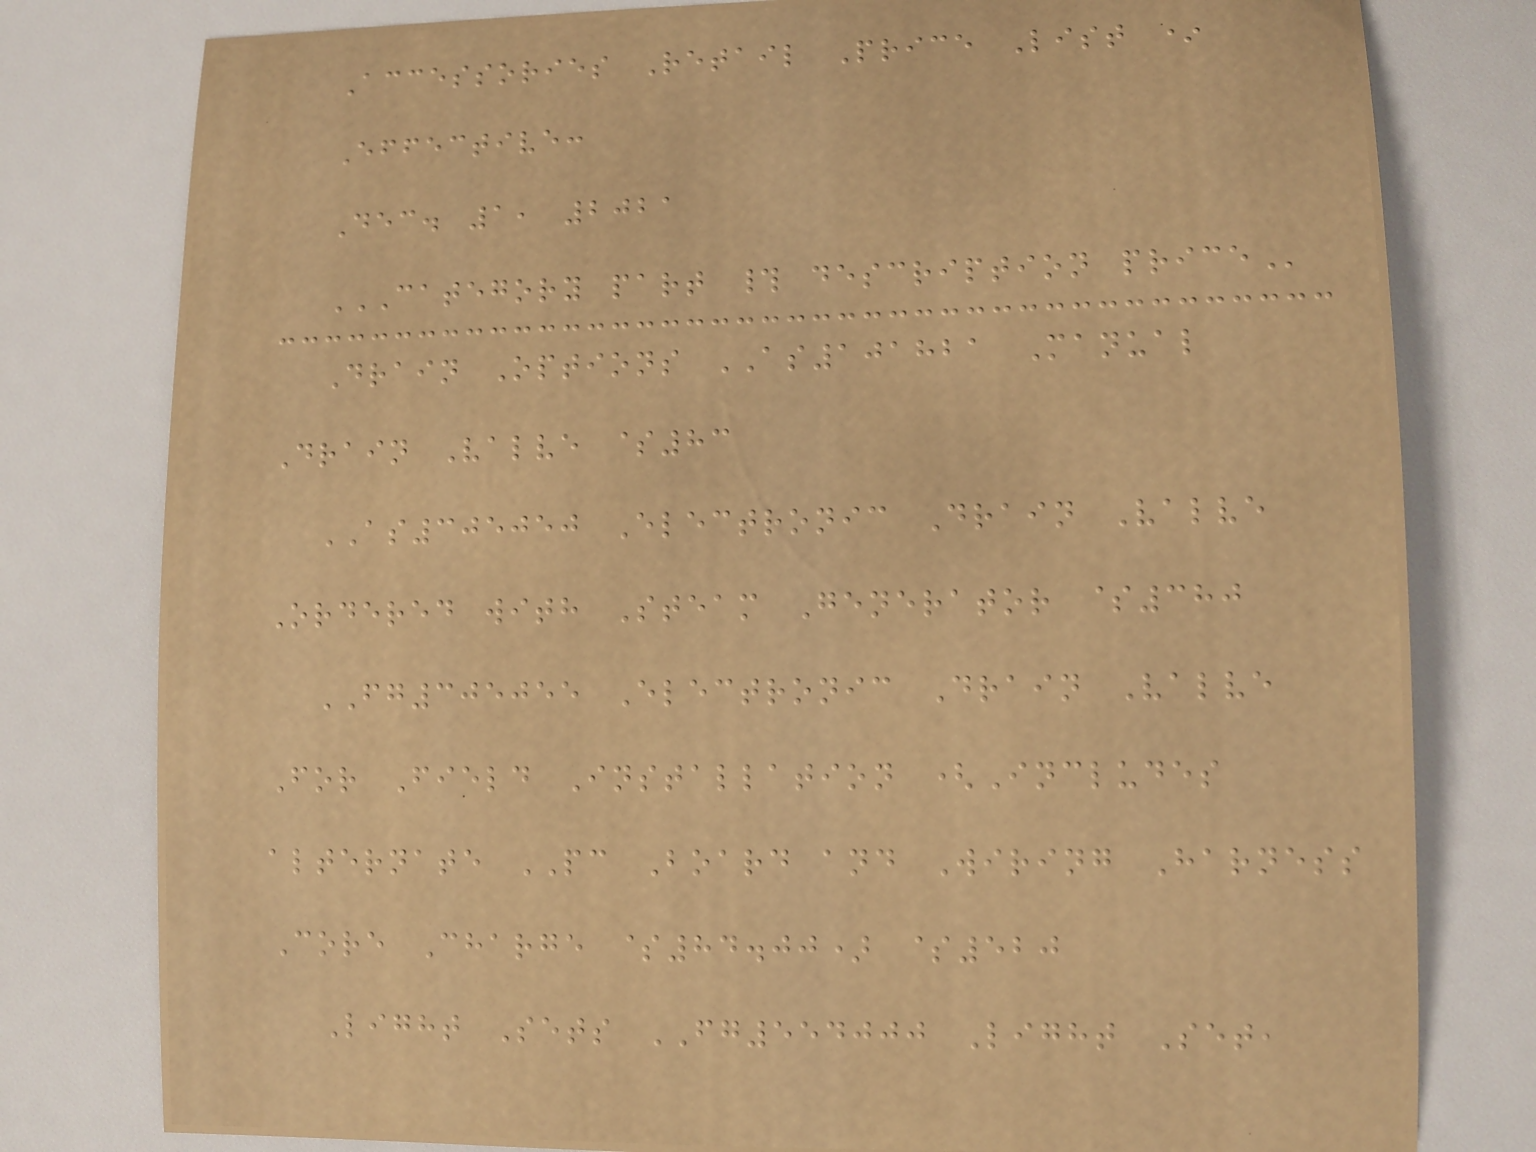Accessories Retail Price List *
Effective:
Dec. 1, 2021
CATEGORY PART # DESCRIPTION PRICE
Drain Options AS101821 Manual
Drain Valve $83
AS305050 Electronic Drain Valve
Ordered with Steam Generator $380
FG305055 Electronic Drain Valve
For Field Installation (Includes
alternate PC Board and Wiring Harness
Core Charge $84.00) $520
Light Sets FG554000 Light Set,
